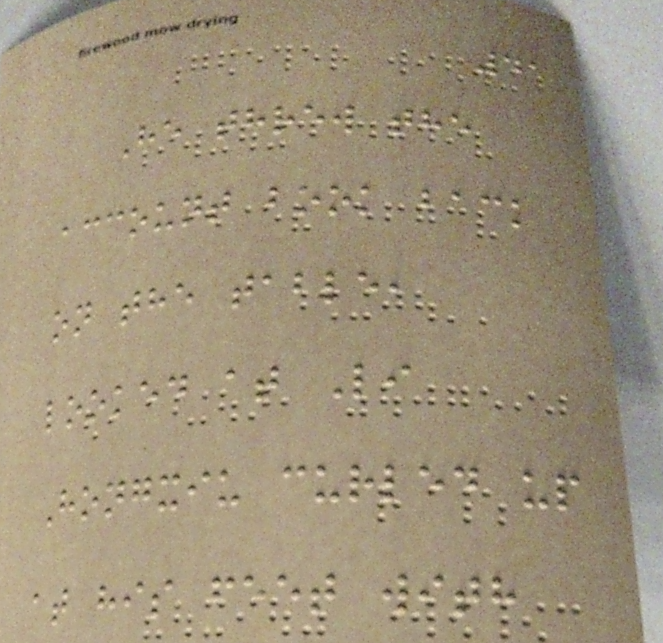41
He threw the
account book back
on the table,
looked at Li
Hongxiu curled up
at his feet with
